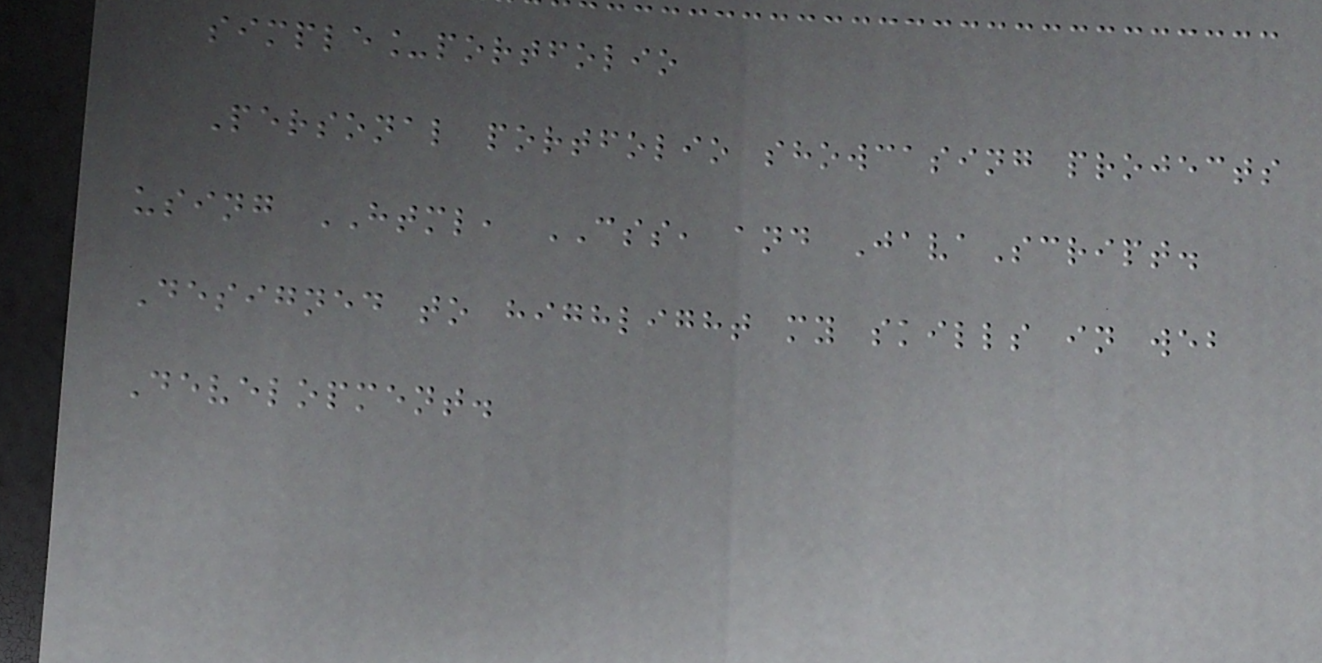simple_portfolio
Personal portfolio showcasing projects
using HTML, CSS, and JavaScript.
Designed to highlight my skills in web
Development.
